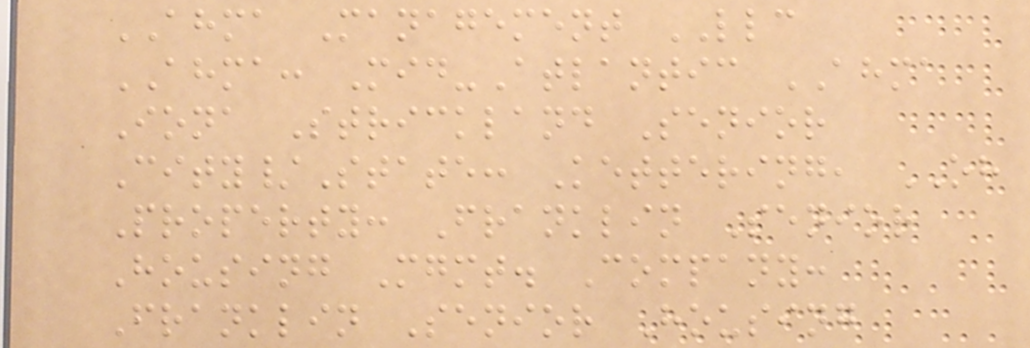AHMA Management LLC
AHMA: Mid-Atlantic AHMA
Iona Strickland Senior
City/State: Kettering, OH
Property: Franklin Senior
Housing Mgmt. Company:
Franklin Senior Housing
